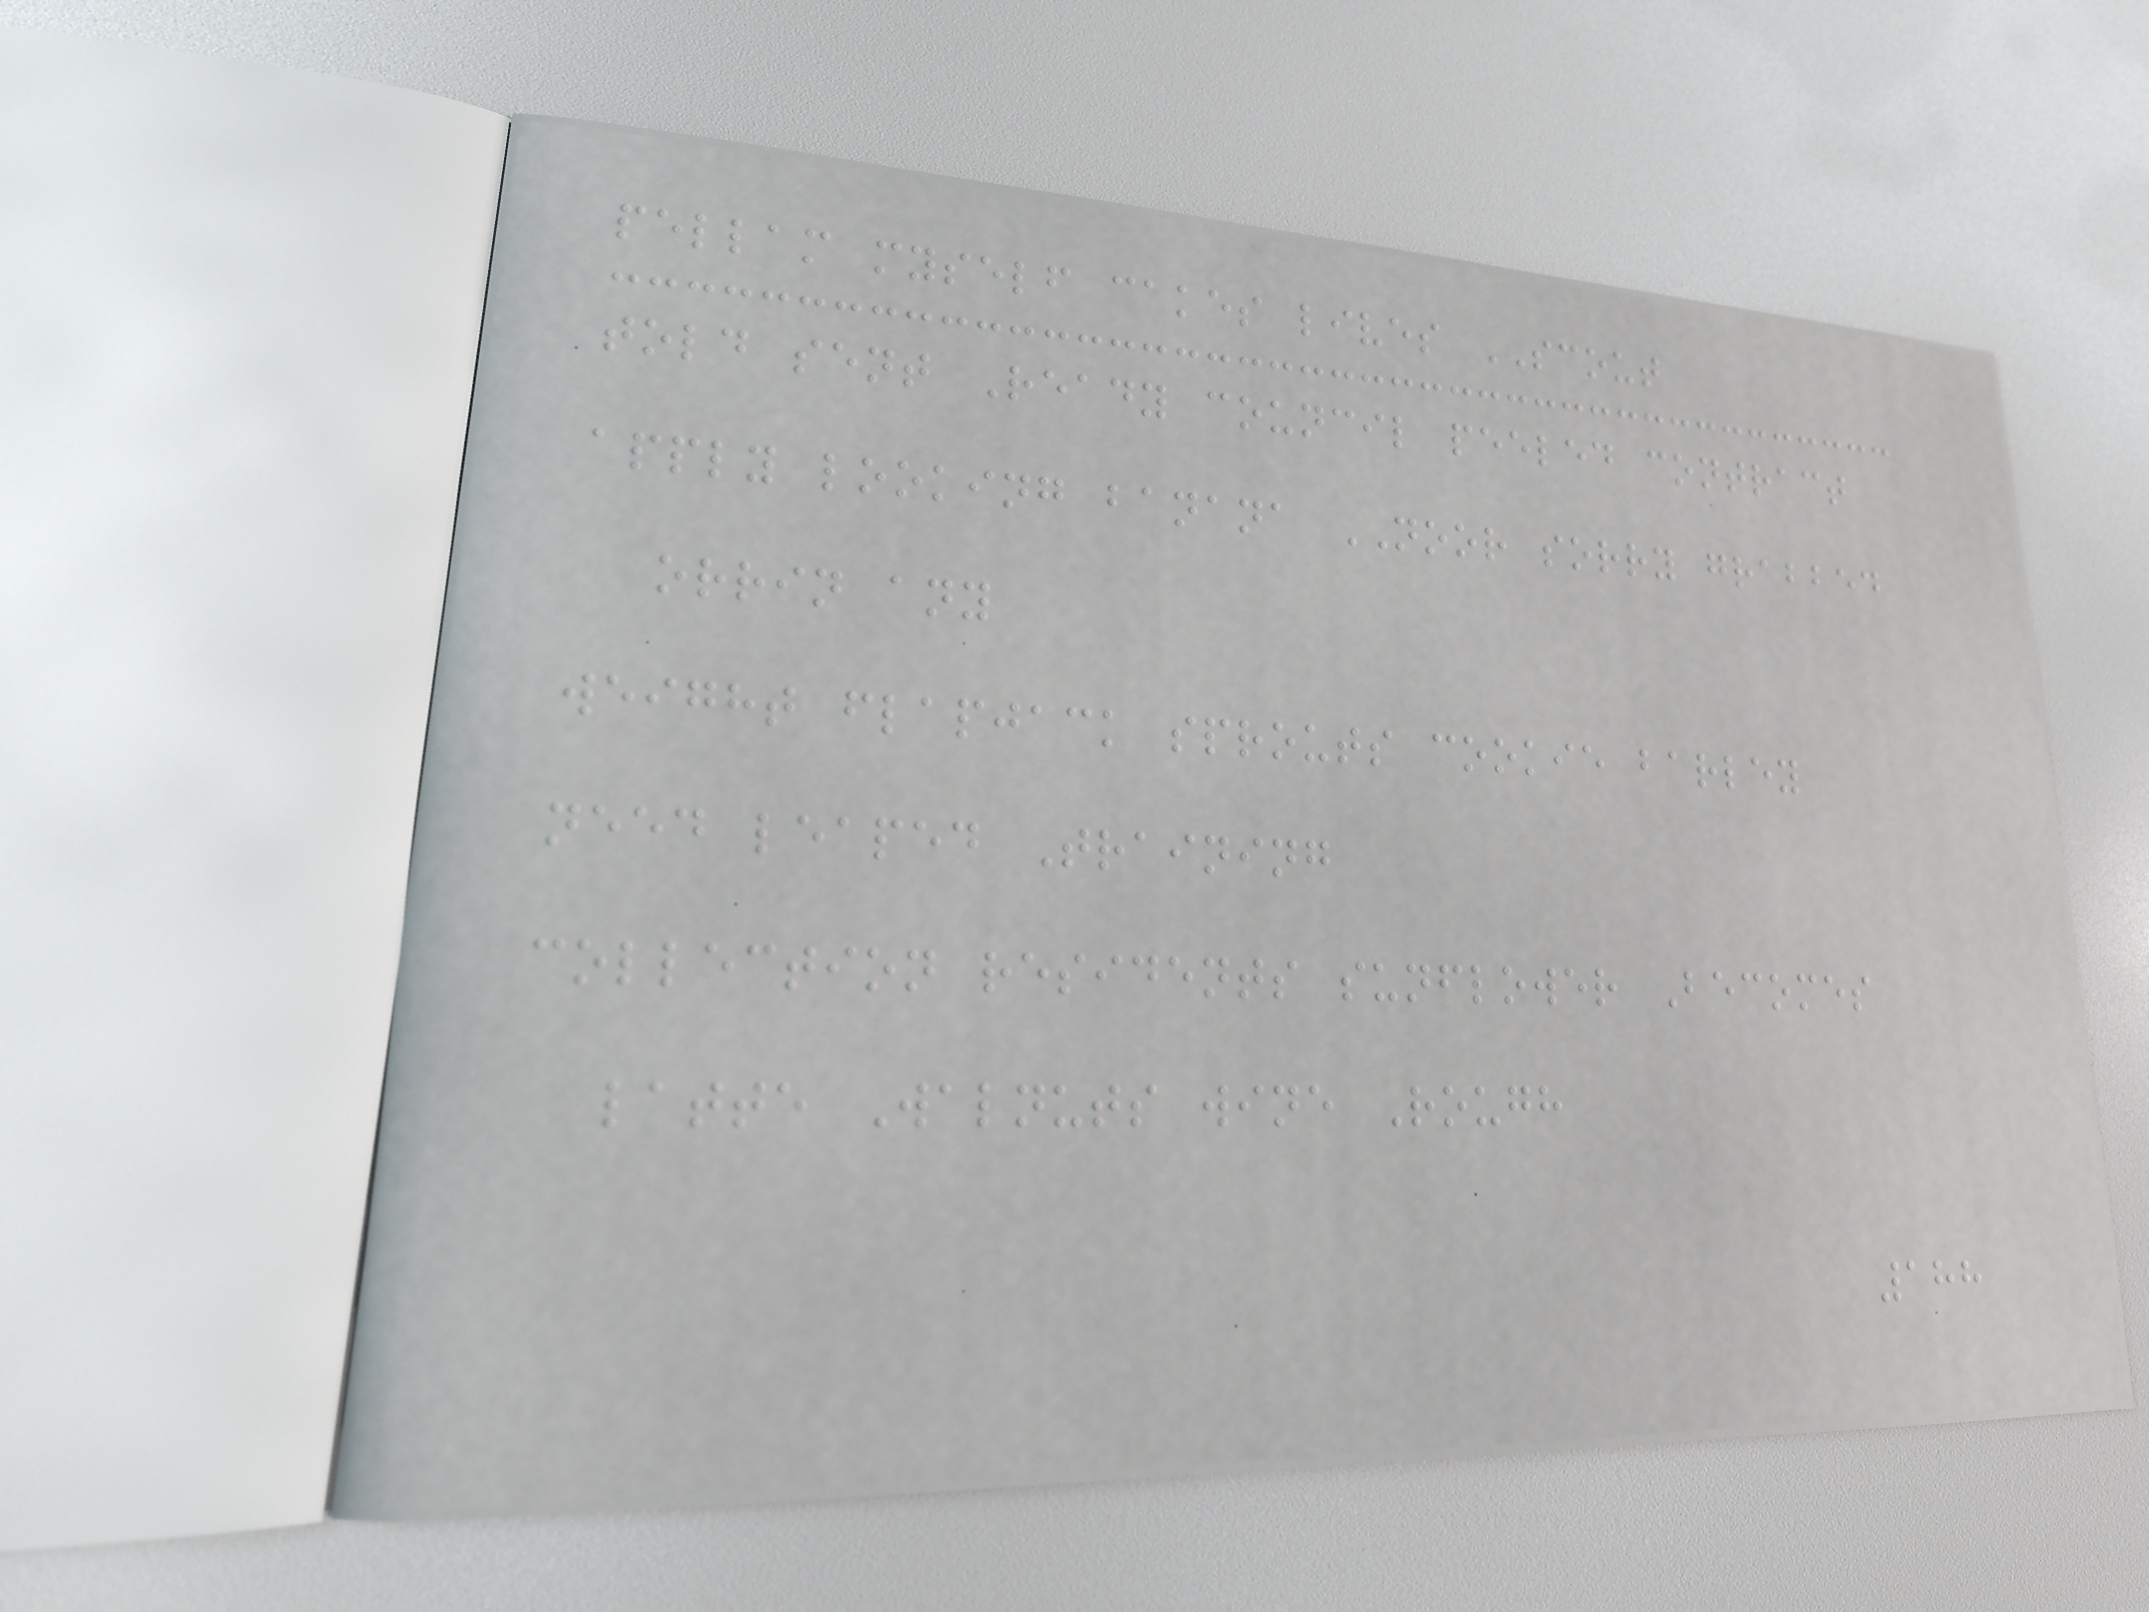pellam myself cakes lives SCOUT
told sent Ready council peeled contract
apply looking banana NOOR sorry grabbed
orrin any
weight flapjack sprouts cookie barley
need leaped Training
collection residents sunflower Becomes
latte Walnuts wine Rough
188
